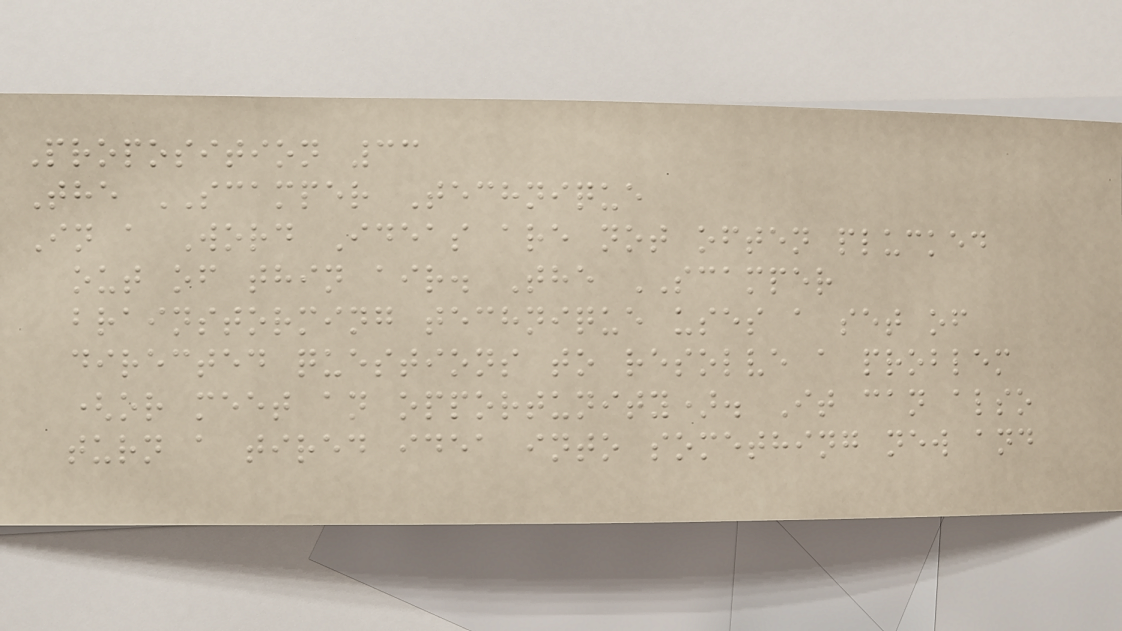Proposition 33
The SCAMPER Technique
In a Word Ideas are not often plucked
out of thin air. The SCAMPER
brainstorming technique uses a set of
directed questions to resolve a problem
(or meet an opportunity). It can also
turn a tired idea into something new and
